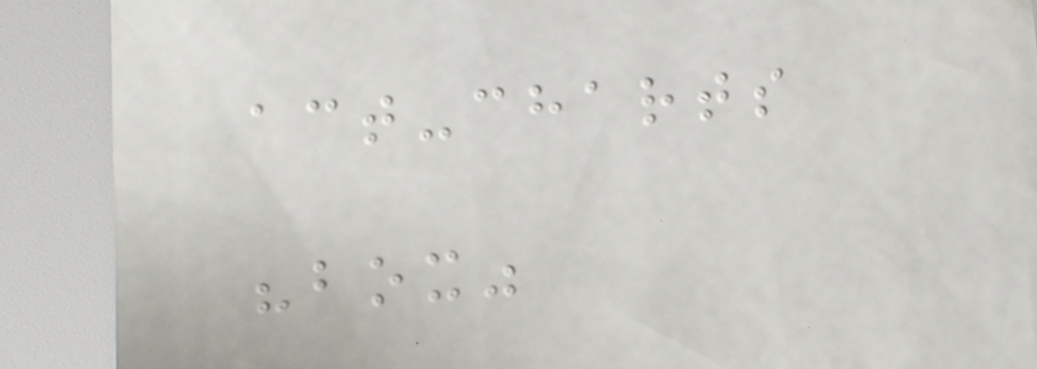act-charts
"box"
